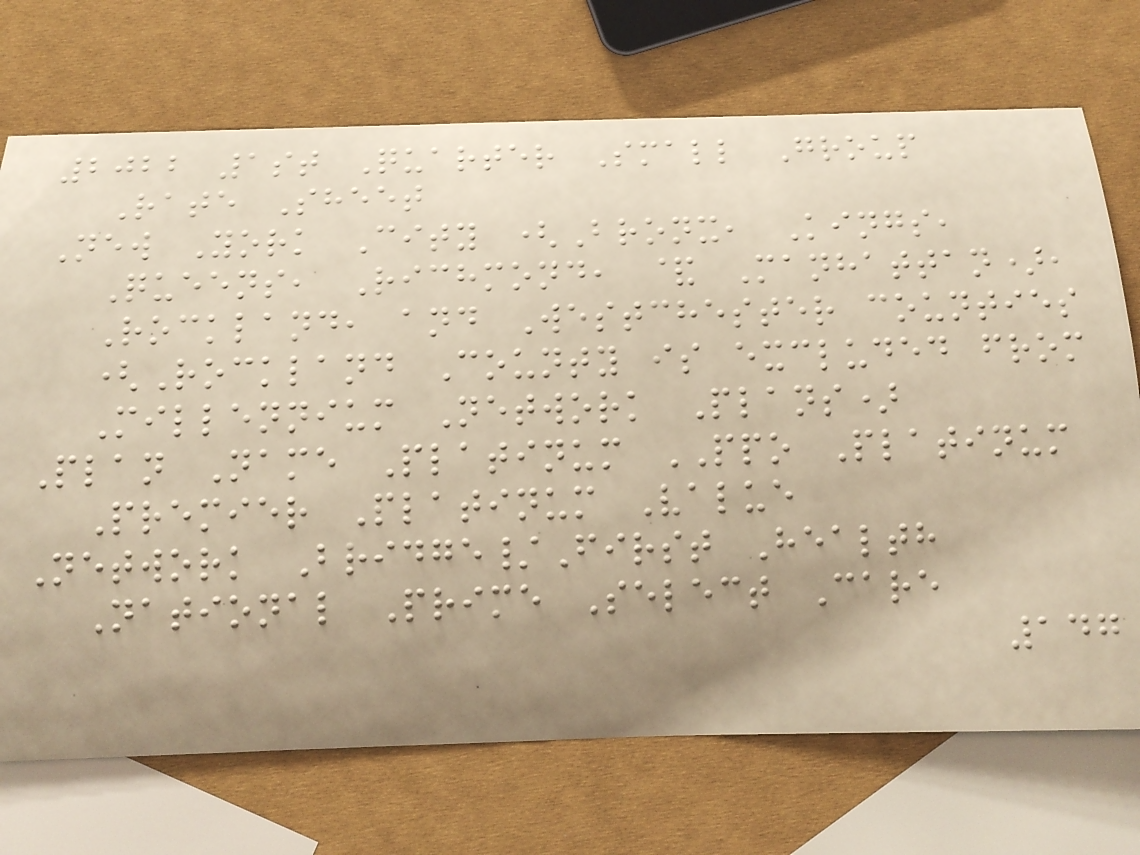2022 1st Quarter Small Group
Rate Sheet
New York City (Bronx, Kings,
Queens, Richmond, & Manhattan),
Rockland, and Westchester counties
(Rockland County is excluded from
Millennium Network Plans)
Plan Name Platinum PPO Platinum
Premier Platinum Value
Network Bridge/First Health
National Prime Select Care
147
